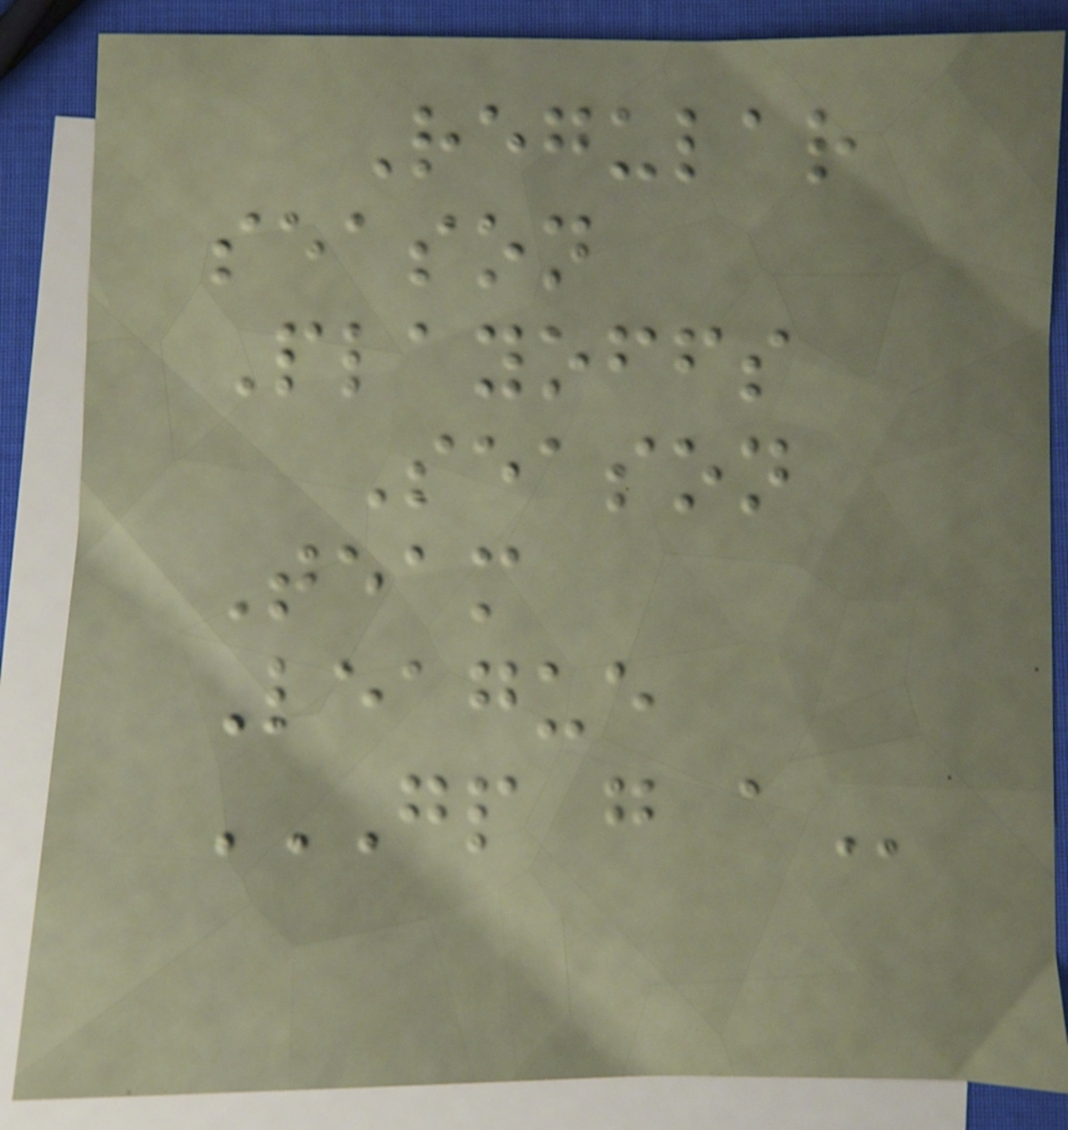Regular
season
Playoffs
Season
Team
League
GP G A
